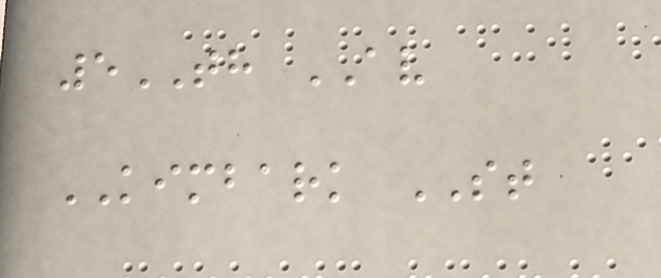5TH AV
KIMBARK ST
